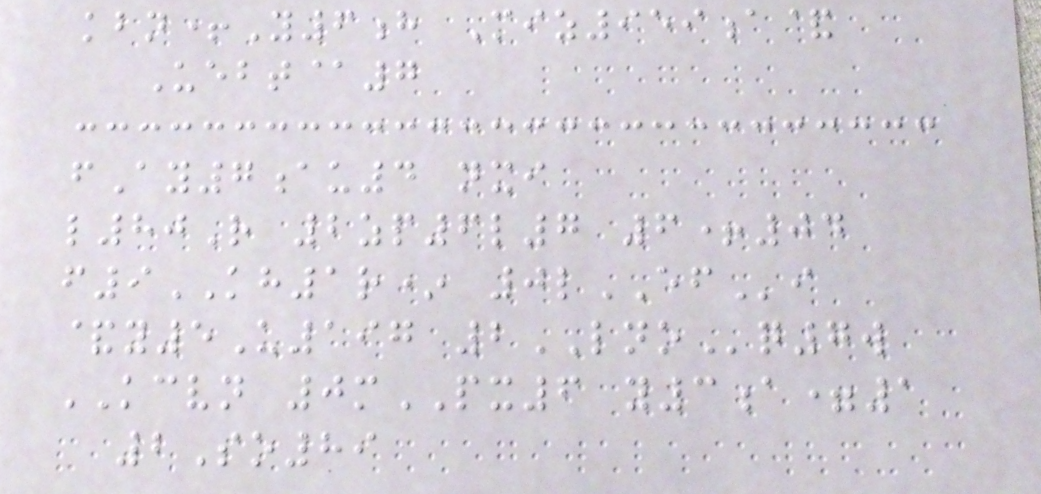kbn+Y6h Miz959a&
Uebt@7
fAy7au4 nxi
l80R 2zp6l7 6+04
f9KH1r* 0lEFi
&y5U197 2LNOq7w
KCVN 0mPX6 y3a=1
2So89
